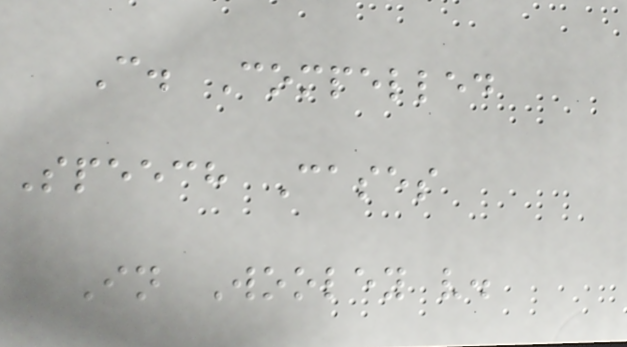C. Compelled
Speech Cases
In Wooley v.
